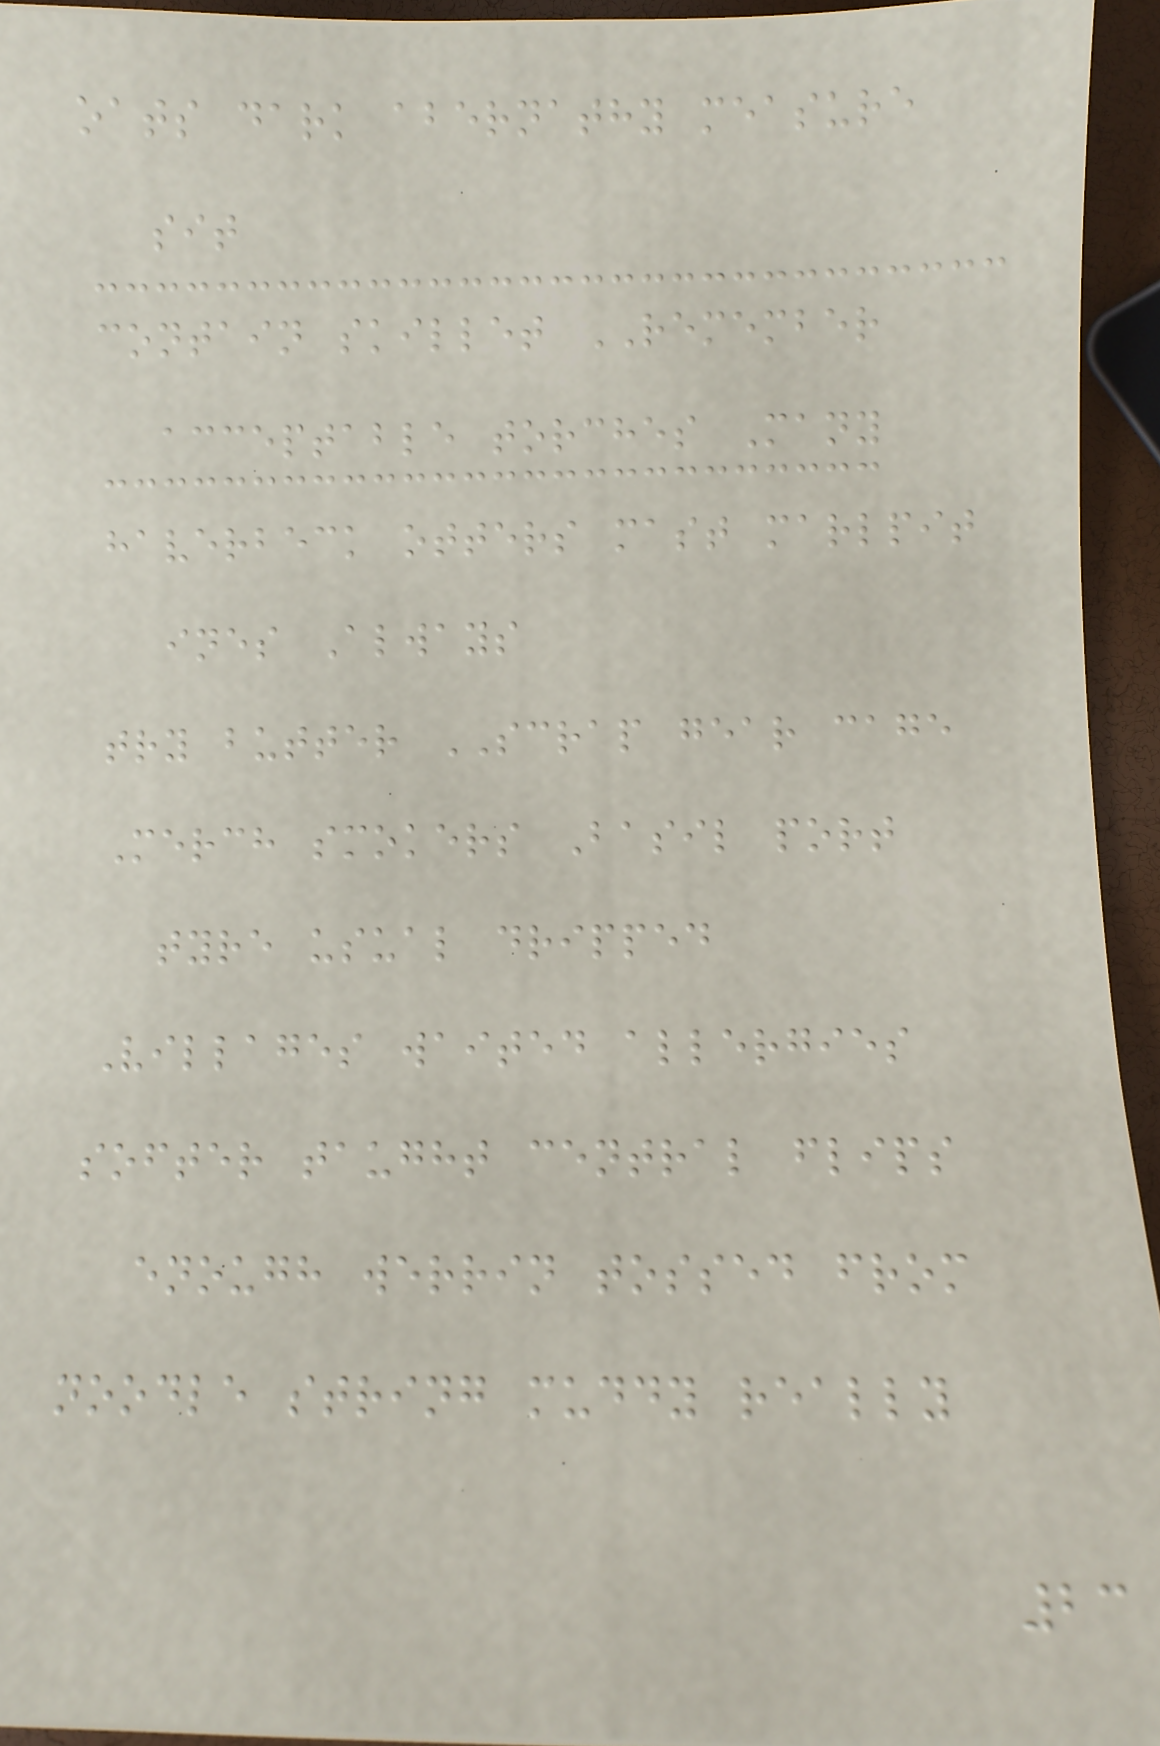oats dark abernathy measure
sit
contain skillet REMEMBER
acceptable torches Many
haverbeck otters mast marlpit
ines Always
try butter SCRAP gear cage
Merch smokers Basil port
tyre usual dripped
Villages waited allergies
softer taught central flips
enough werrin tossed from
noodle string muddy really
23
